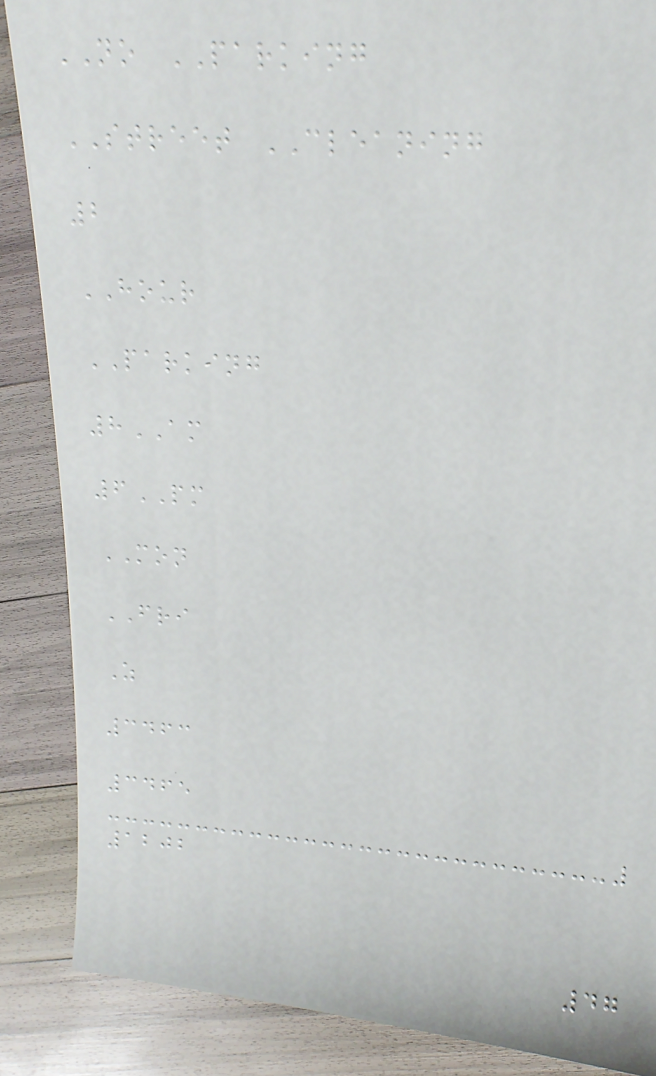NO PARKING
STREET CLEANING
2
HOUR
PARKING
8AM
6PM
MON
FRI
Z
3463
3465
1202
47
